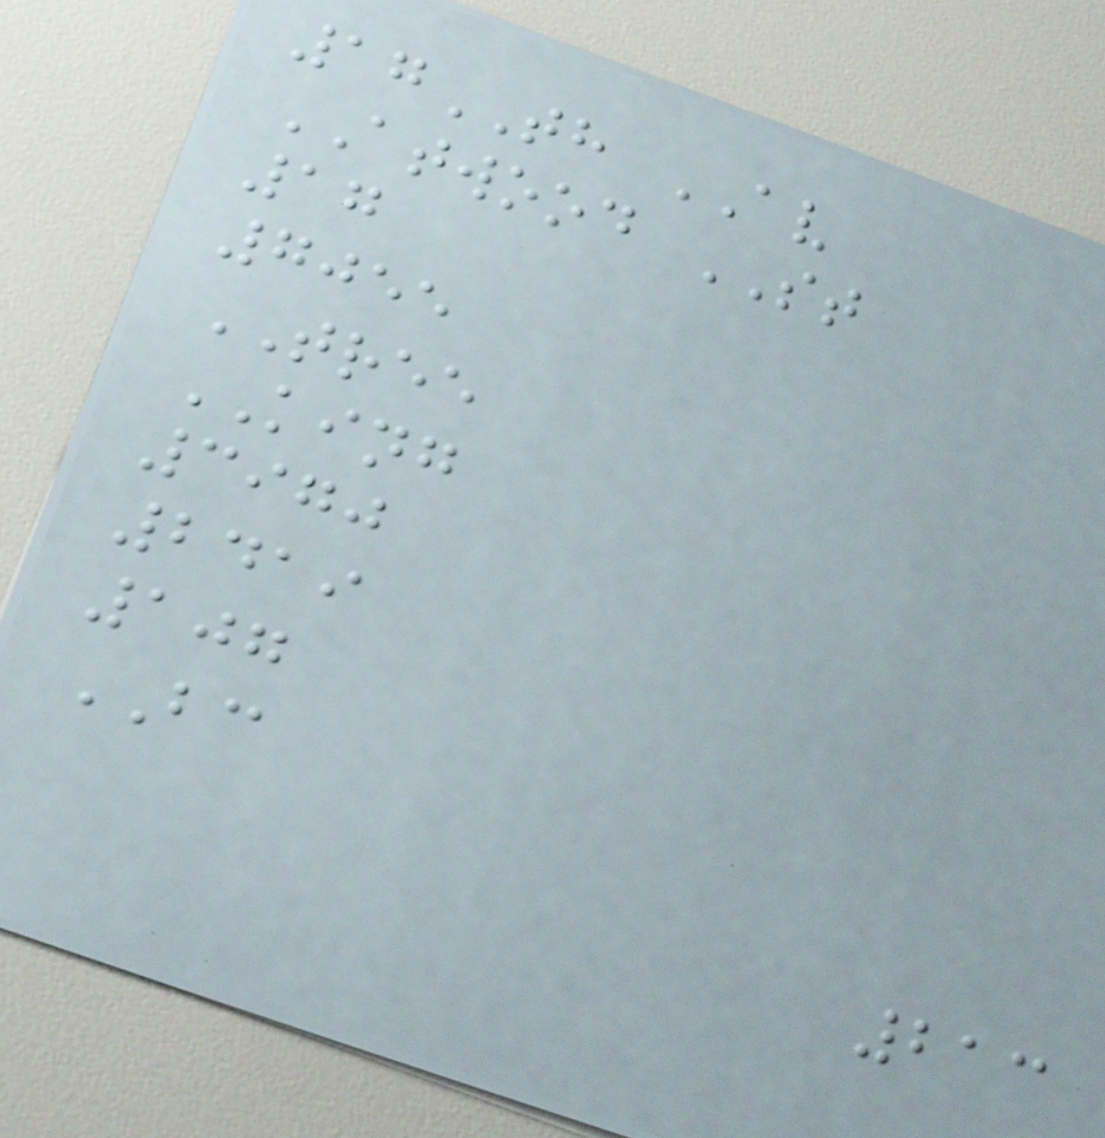17TH AV
ATWOOD ST
17
7055
TREE
KING
3970
2419
107
BC
213
